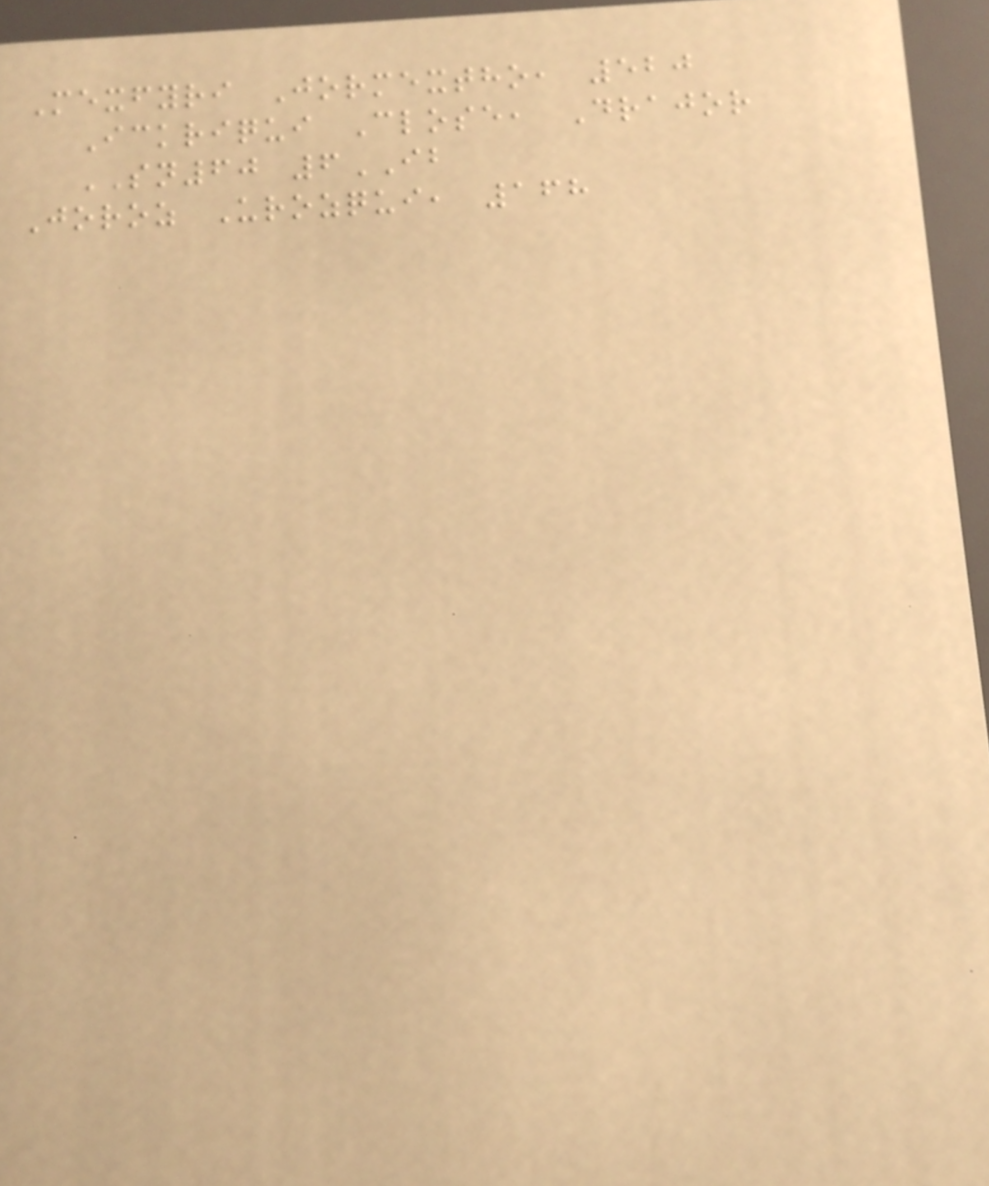Mexfyri Jormextho, 520
Ickriqui Close, Drajor
SN60 6IB
Joroz Urozqui, 168
